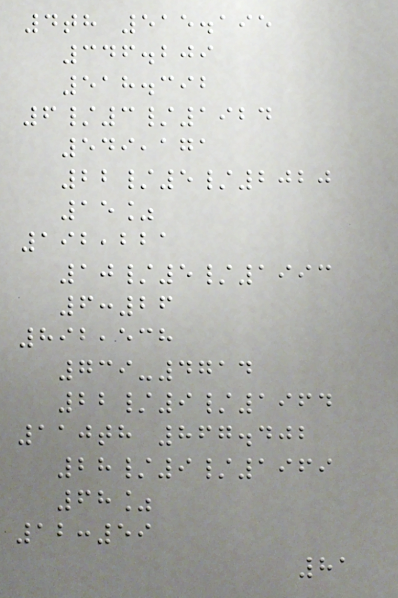4th 515.195
346.209
518.392
6/3/1924
549,171
22/5/2020
15%
192,221
10/5/1993
6:26
892,538
739-4714
22/9/1964
110th 867.402
28/9/1969
68%
12:59
81
